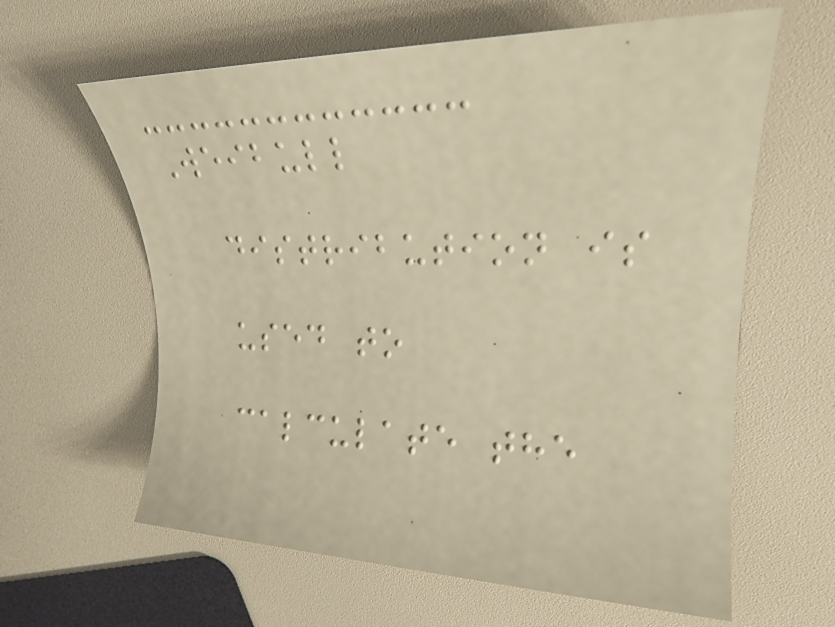Weibull
distribution is
used to
calculate the
